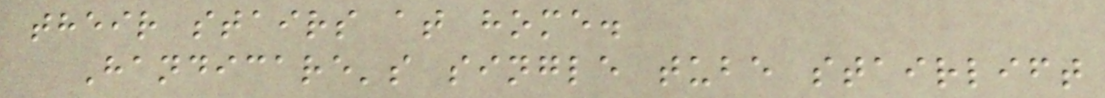their stairs at home.
Handicare's single tube stairlift
